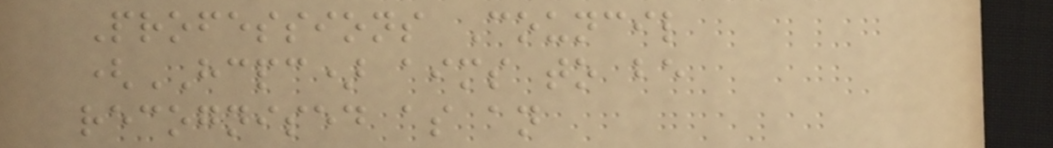Professions Council
(HCPC) aims to be
recognised as an
